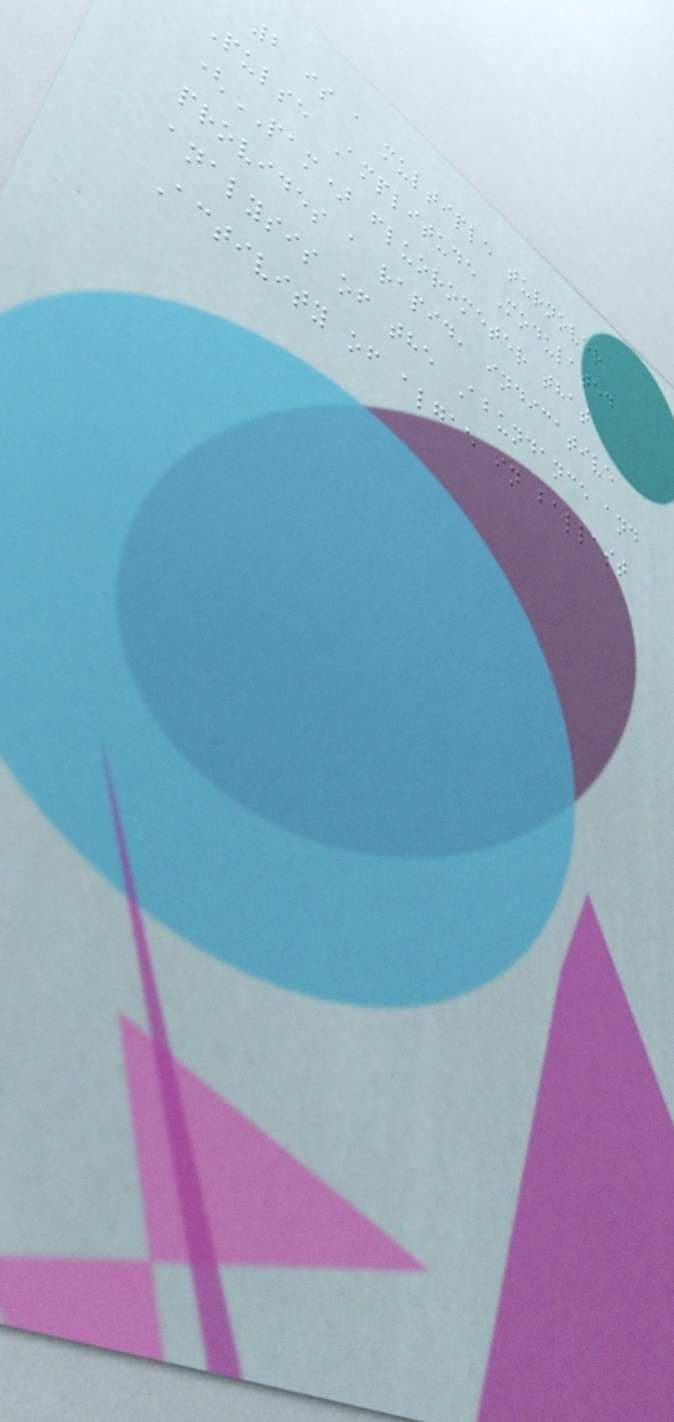2 is a multiple turnover
Pulse Amplitude Modulated
(PAM) fluorometer that
provides a rapid, indicative
analysis of the Abundance and
Activity of algae in ballast
